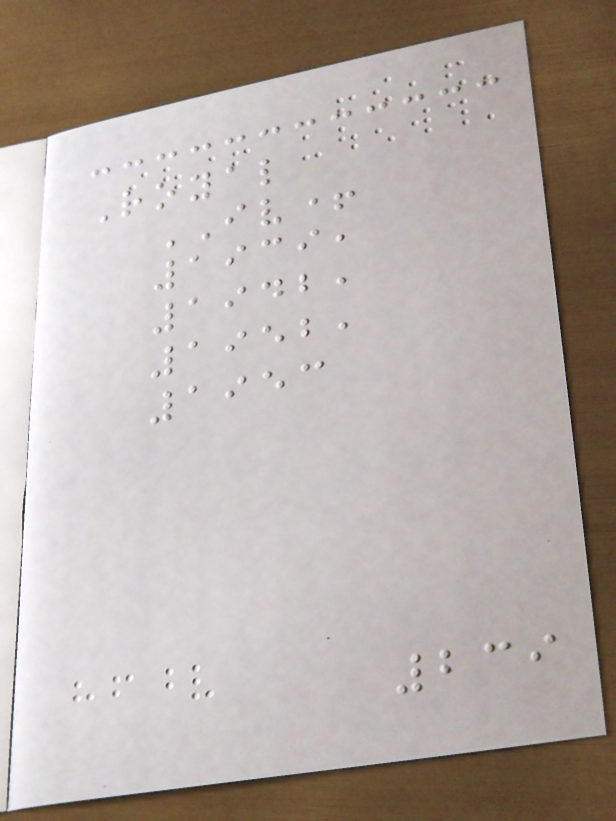Royal
IV+
1939,
1942,
1952,
1953
239
